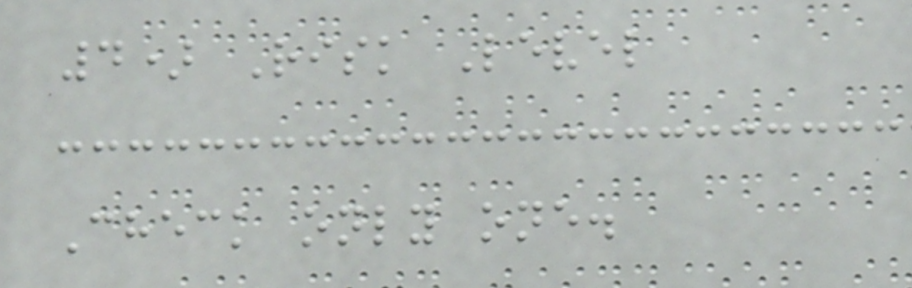4) Risk Level
Check only one.
